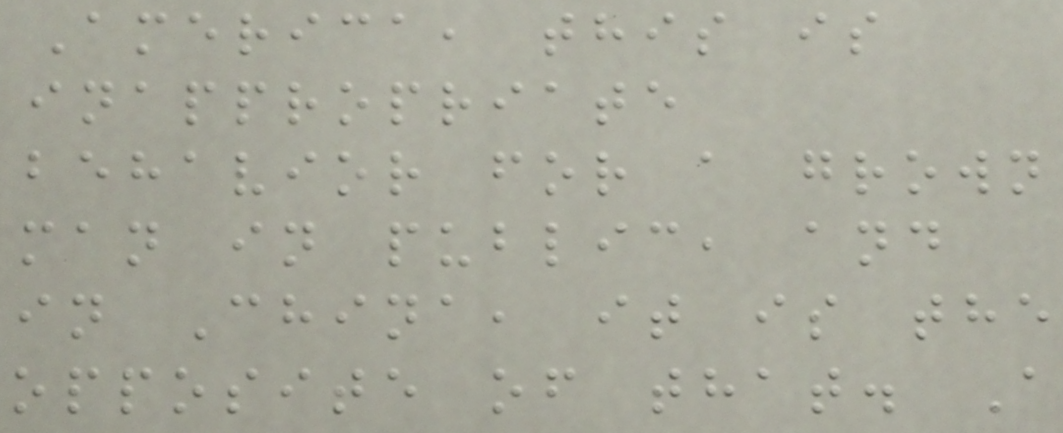America, this is
inappropriate
behavior for a grown
man in public, and
in China, it is the
opposite of that. A
